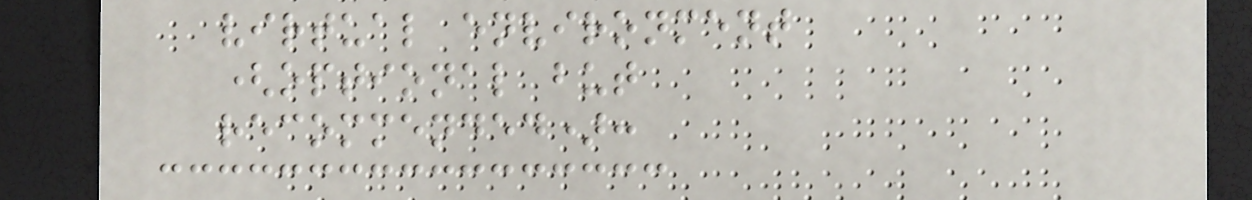virtual environment
(optional but
recommended):
